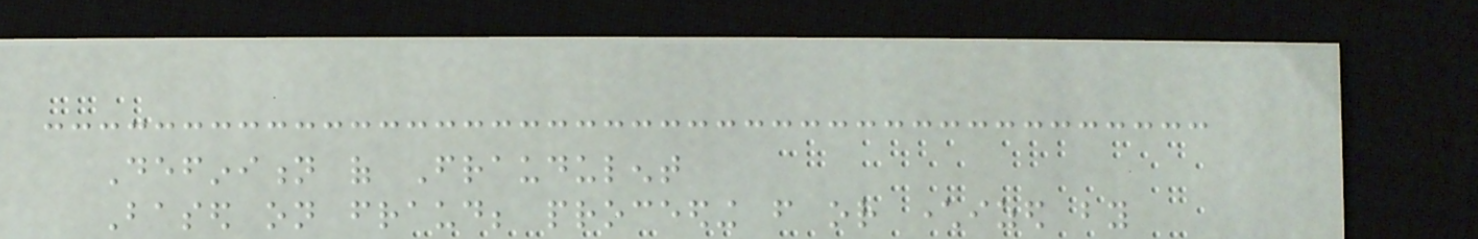Definition of Fraudulent
Based on fraud; proceeding from or characterized by
